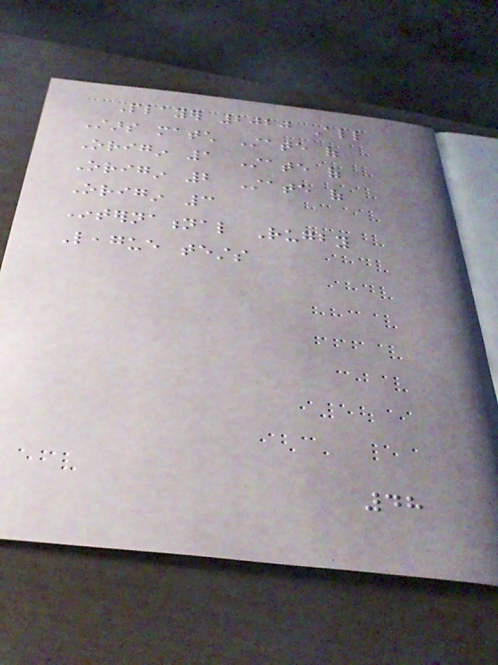Player 2020 All
Stars match State of
Origin 1 State of
Origin 2 State of
Origin 3
International Rugby
League tests
48
